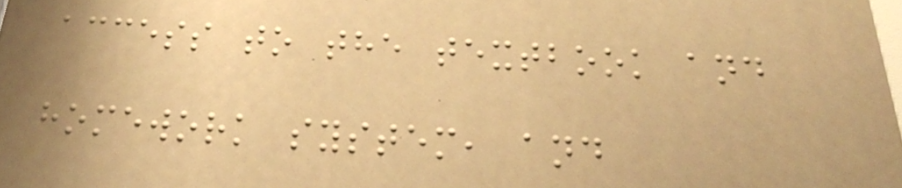access to the textbook and
homework system, and
